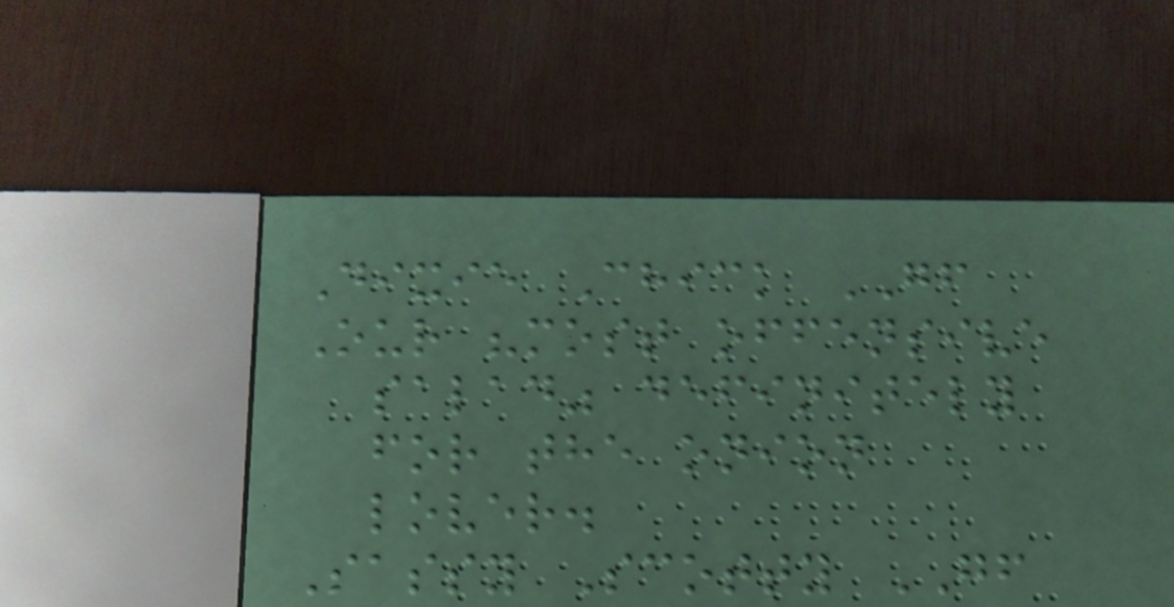Dixie Chick GF
Our "most offensive
salad" definitely
for the onion
lover.
Sassy Scotty GF
